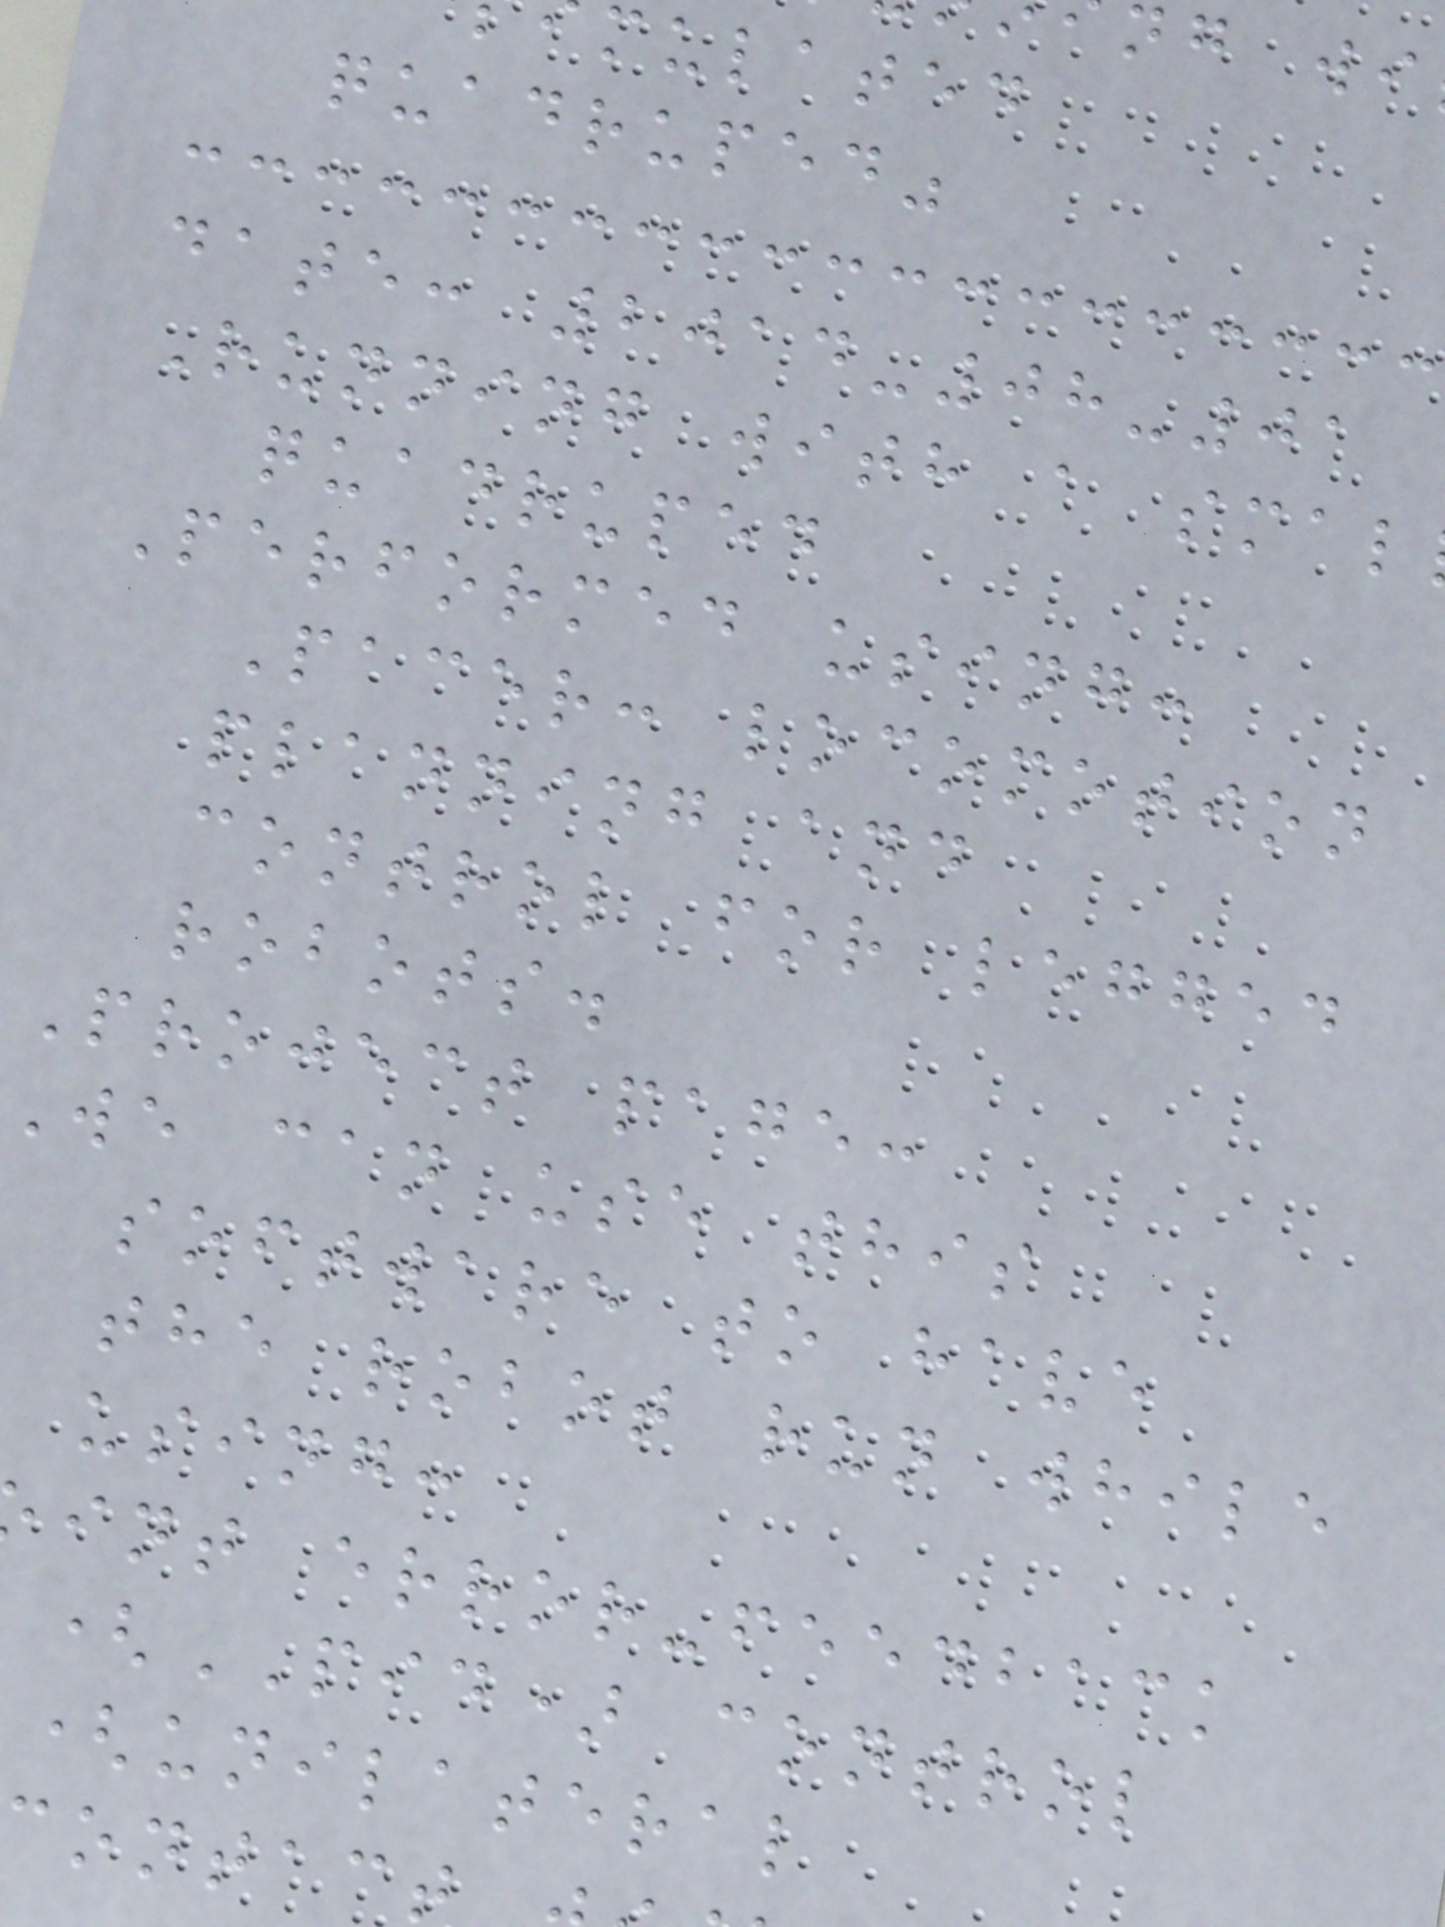mulated
quadruped"
date: 2014-08-01
Running with a smal
quadruped
Performed using:
Pacer: locomotion
planning and
control for legged
robots.
Project page:
we can use this
software to have
the robot run while
using:
int error-feedback
(PID) control
(unilateral
contac
